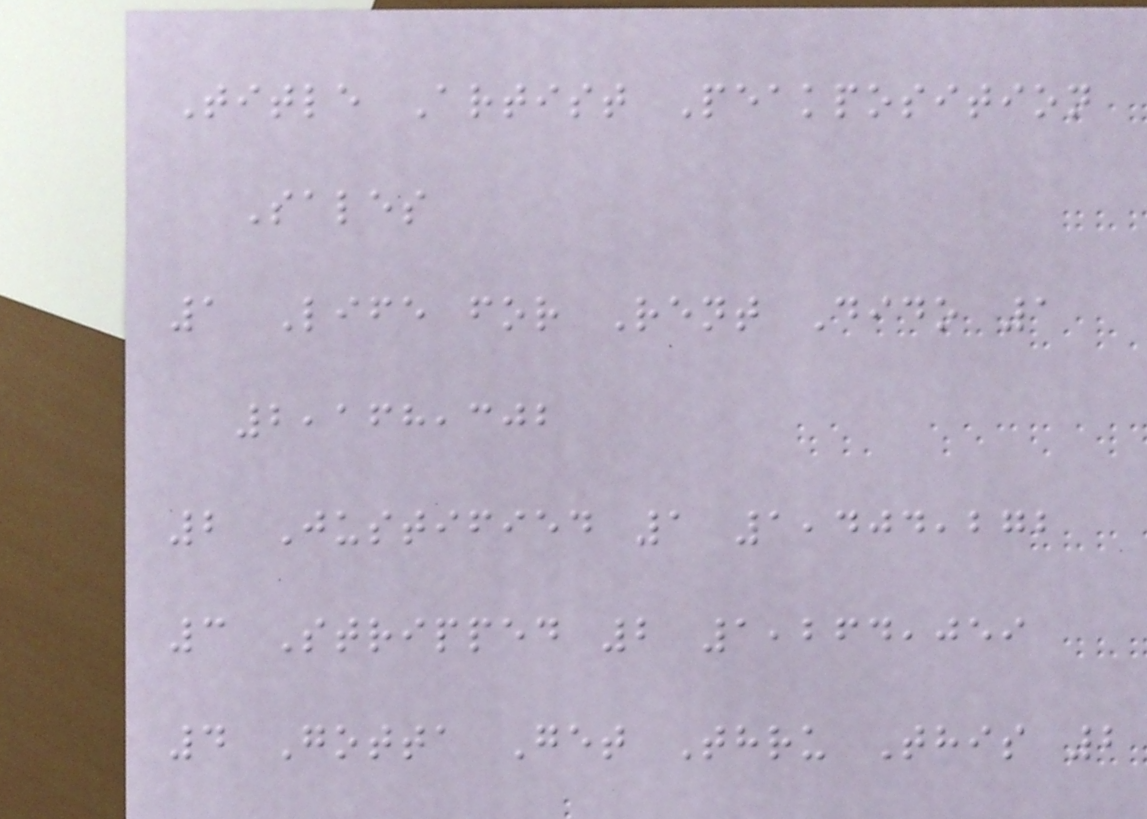Title Artist Peakposition
Sales
1 Life for Rent Dido 1
2,168,302
2 Justified 1 1,404,272
3 Stripped 2 1,264,059
4 Gotta Get Thru This 2
